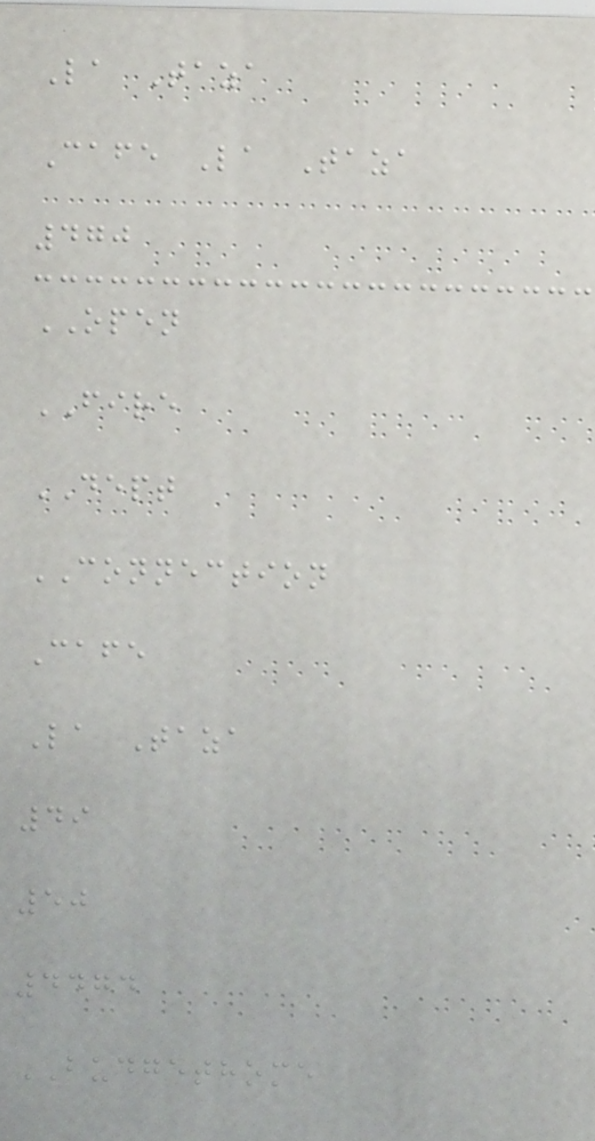La Taza
Cafe La Taza
470
OPEN
FIRE
DEPT
CONNECTION
Cafe
La Taza
49
50
4474
BUDGETHOME
